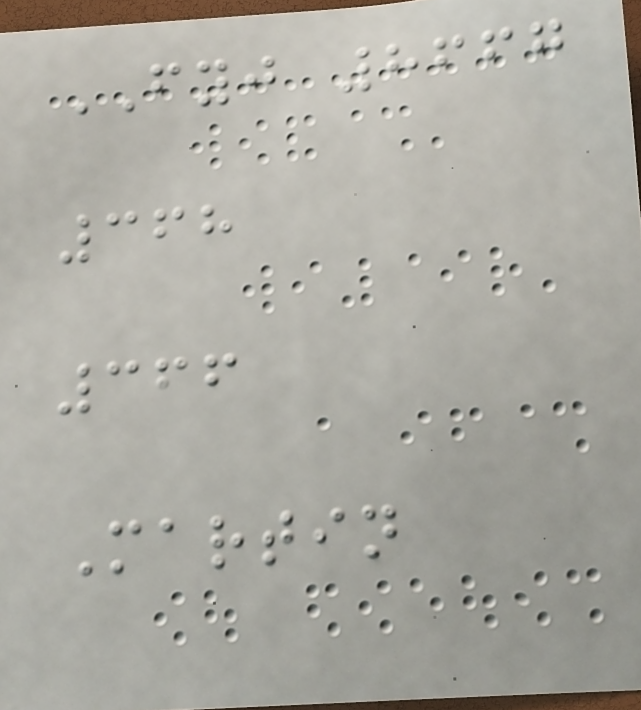FYJ 8667
368
366
Martin
